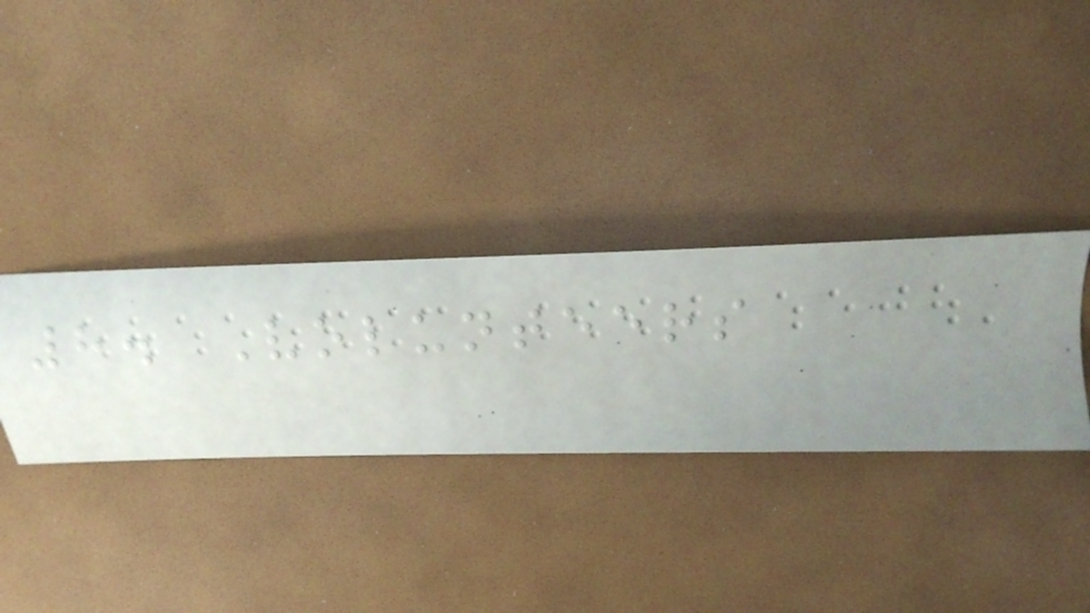8. Volunteers
